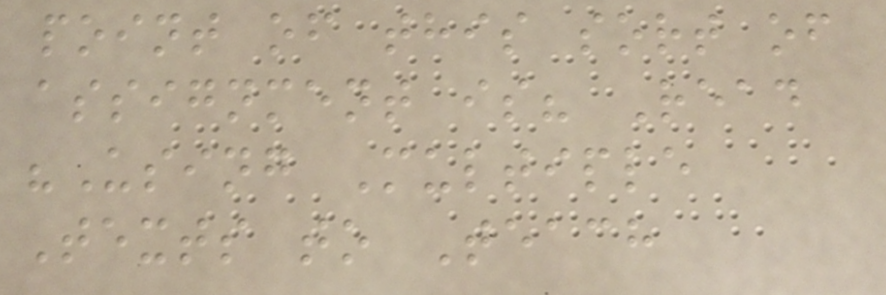point of this sort of
assignment is? Read
"Using Multiple
Texts to Teach
